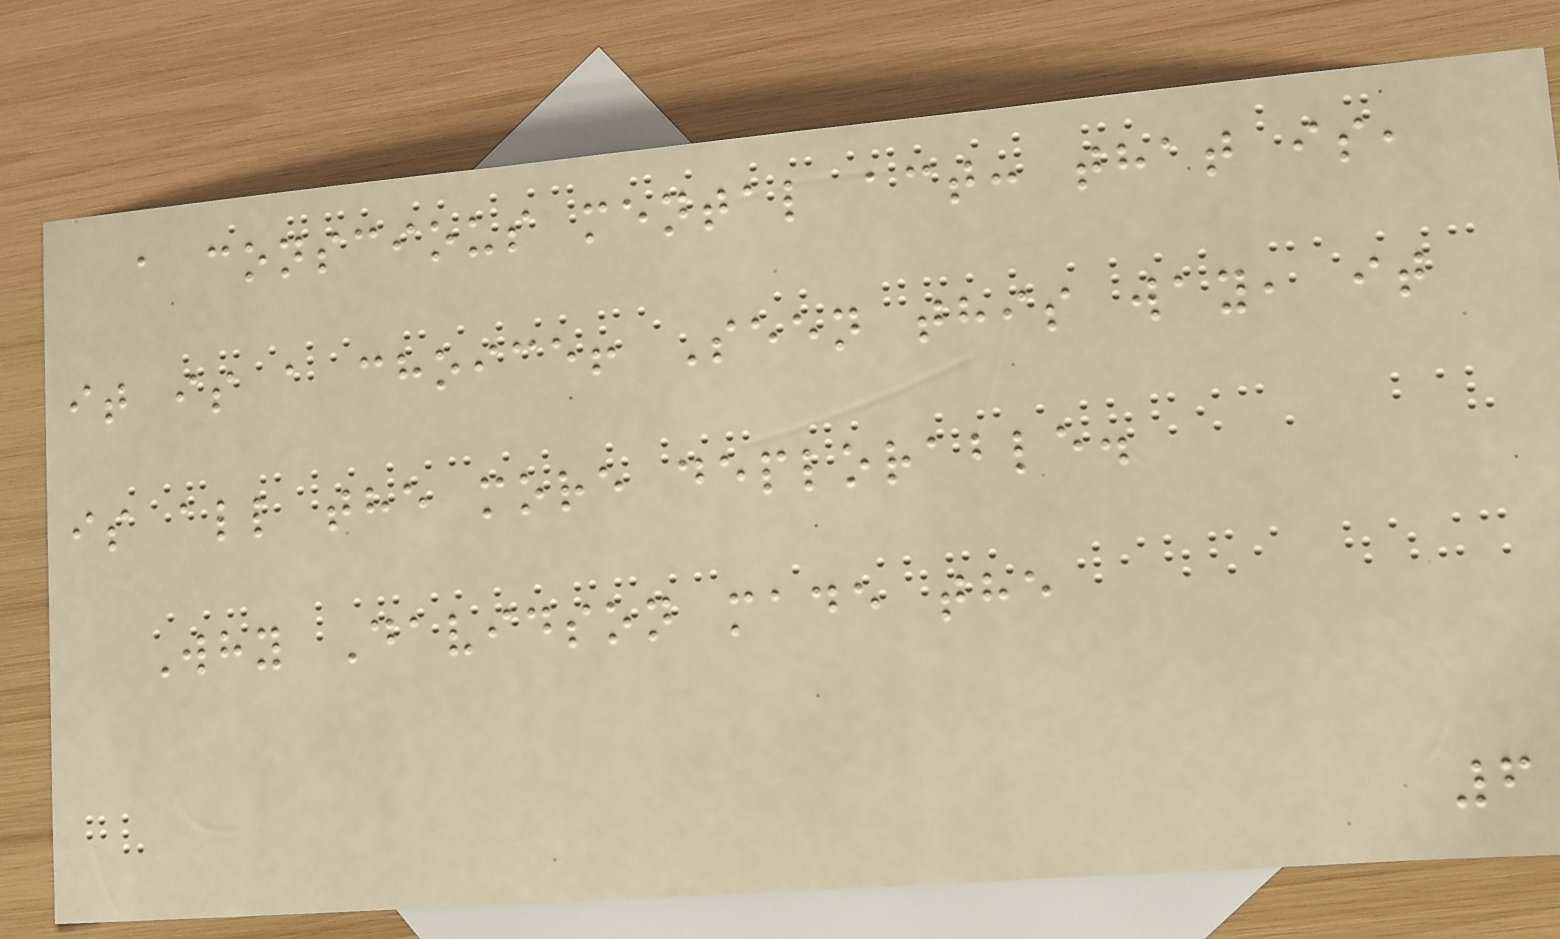a conscious mental act: that is,
it is a choice! Seen this way, it
is all the more deplorable.
Why Davidson made the
6
